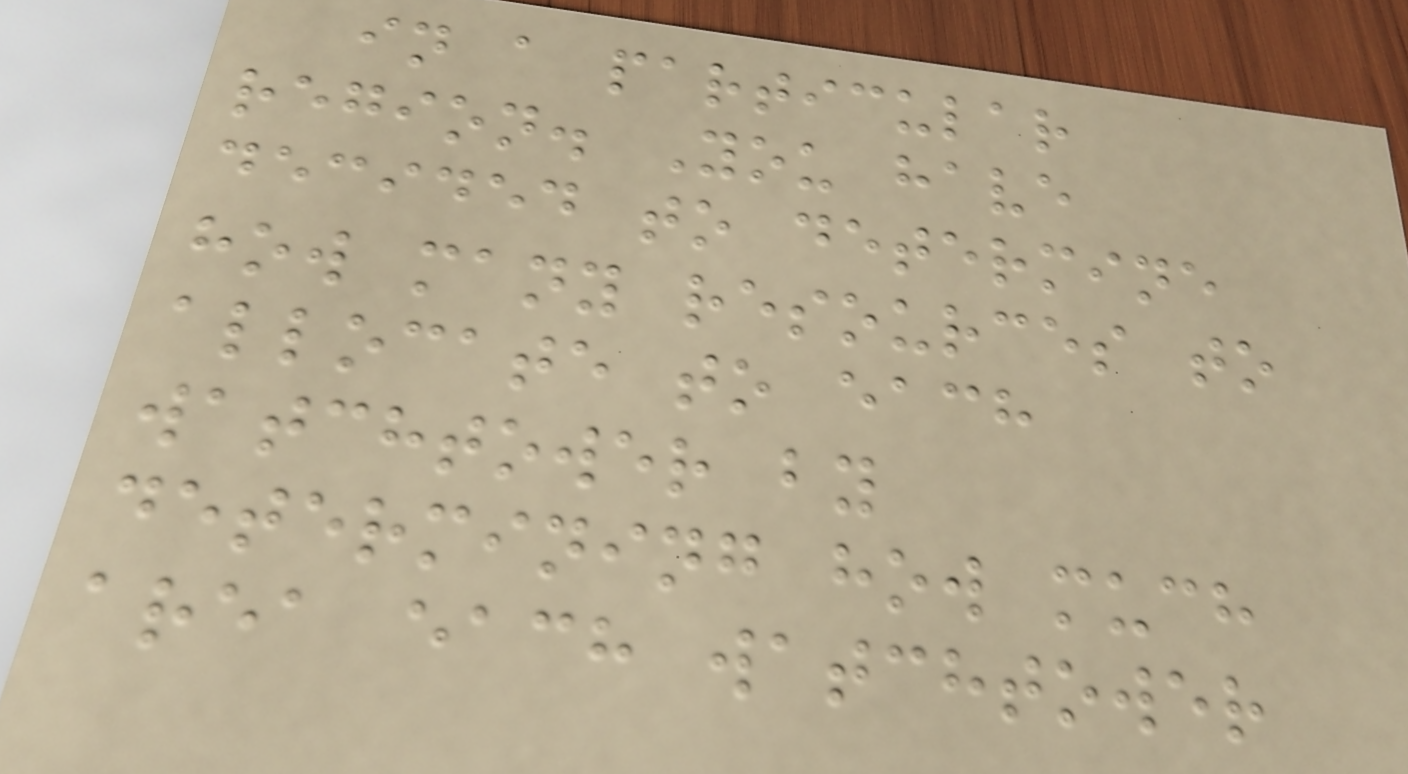in a particular
region. You have
decided to determine
how many resources to
allocate to each
watchtower by
determining how much
area each watchtower
